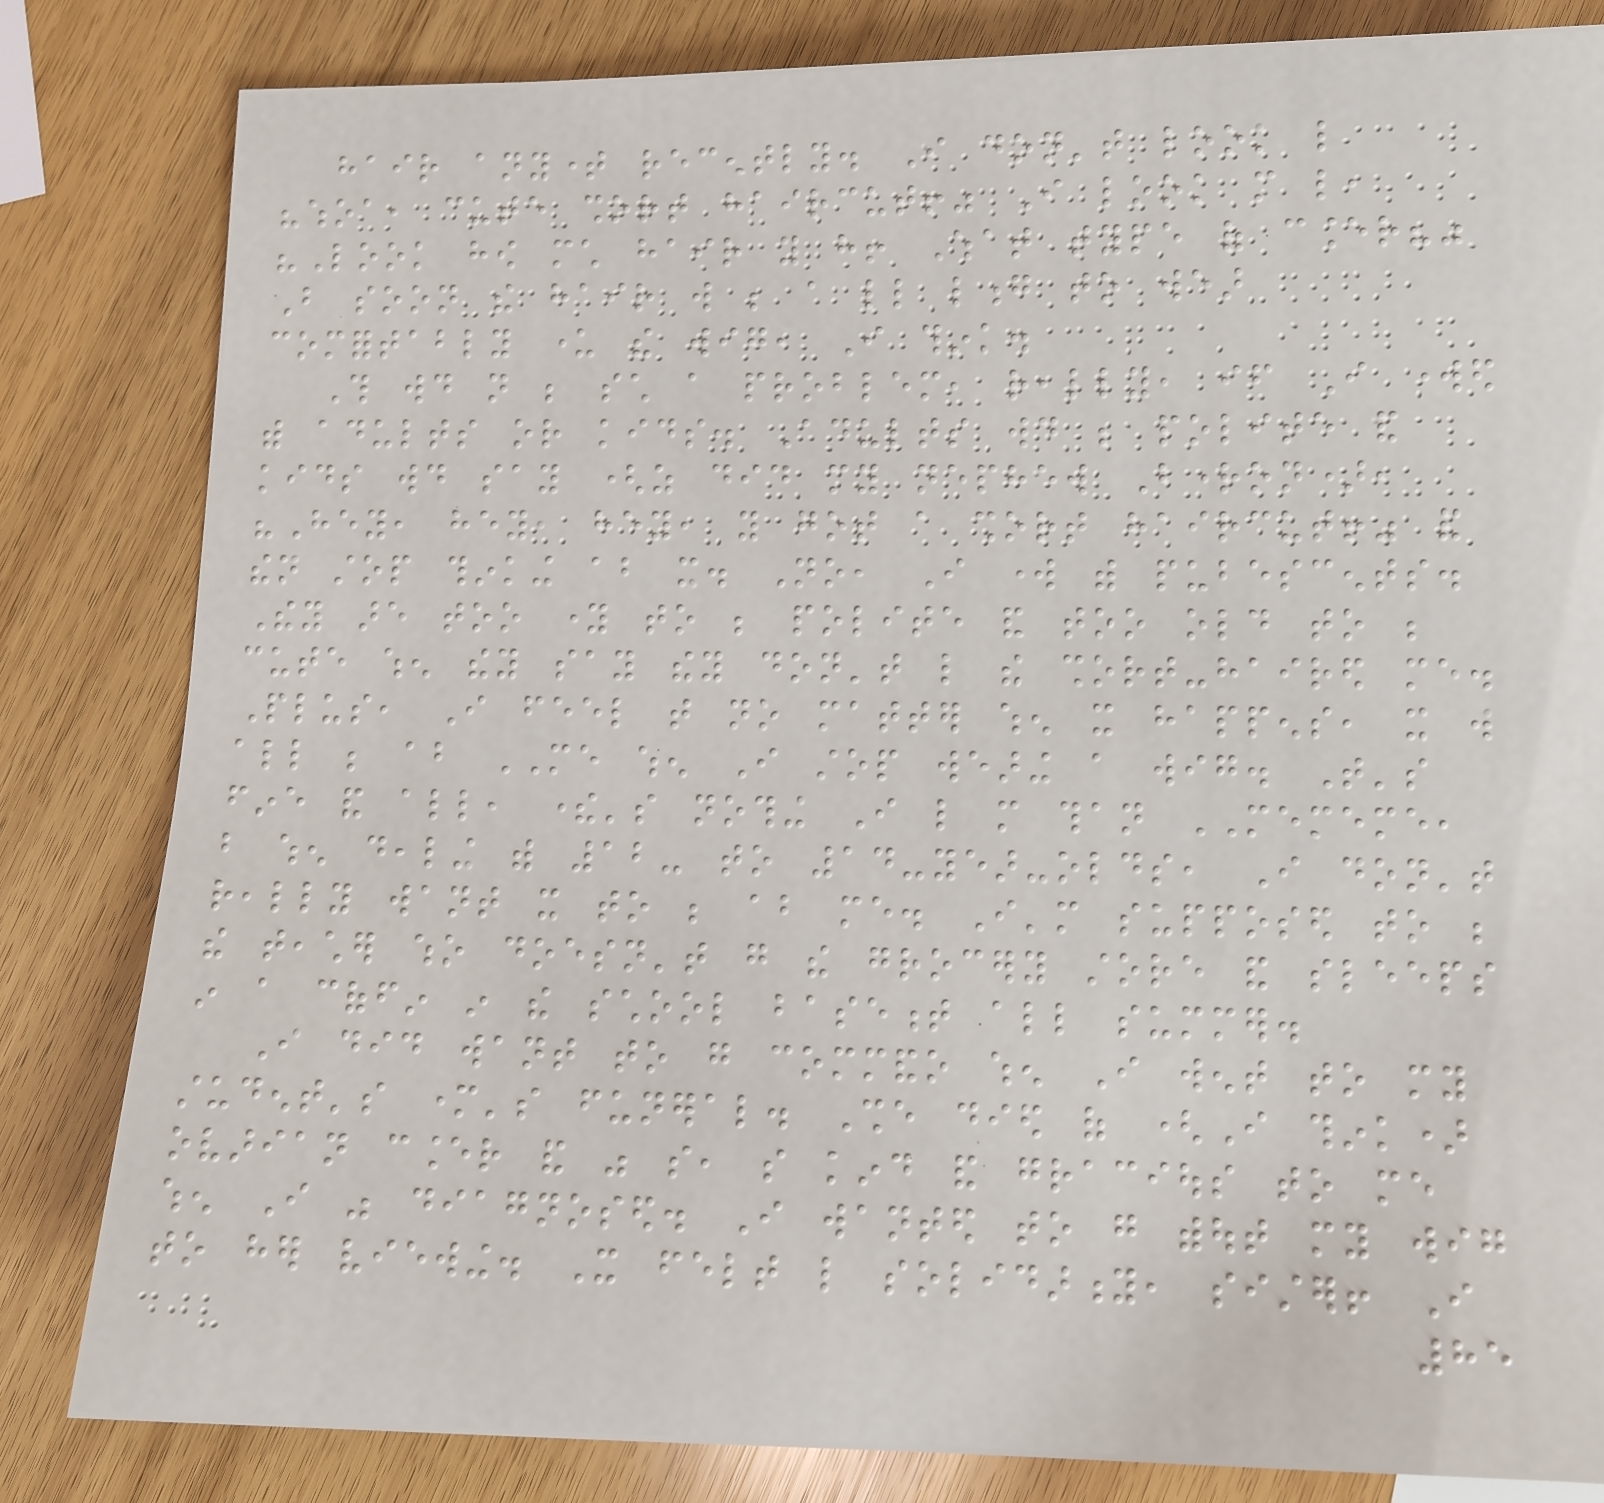hair anytime recently. I don't look like
"whoa, cute short haircut!" I look more like,
"Look how much hair you have! What type of cancer?"
But soon the hair will be a little long to wear
comfortably under the wig, I think.
This would not be such a problem, really, if I worked
with adults or kids. Adults would be polite and
kids would say (as did my nephew Brighton),
"Hey, hey, hey, you got a short haircut!" and
then stop thinking about it. No, I work with pubescents.
They are too young to be polite and too old to be
cute when they say they don't like the short-haired me.
Plus, I feel that no matter when it happens, it will
all be about ME when I stop wearing a wig. That's
fine and all, there's nothing I like more than MEMEME,
but when dealing with 12- to 14-year-olds, I don't
really want it to be about me. I'm supposed to be
the teacher who doesn't go the grocery store and sleeps
in a coffin in the school basement all summer.
I did want to go commando when I went to my
student's mother's funeral. She died of (I think)
ovarian cancer and was so, so kind and gracious to me
when I was diagnosed. I wanted to go without my wig
to her viewing. It felt like solidarity, sister! I
85
